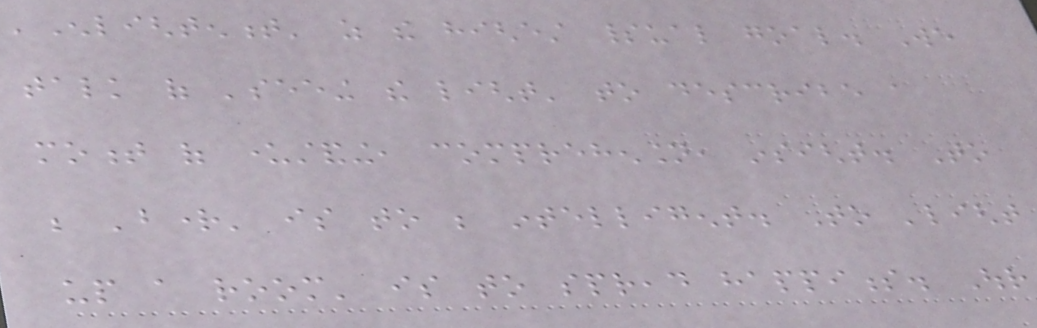'Enlightenment' as the highest spiritual goal. We
talk of 'seeing the light' to describe a
moment of understanding, comprehension, insight. To
be 'bright' is to be intelligent. To 'light
up a room' is to spread happiness. Our
